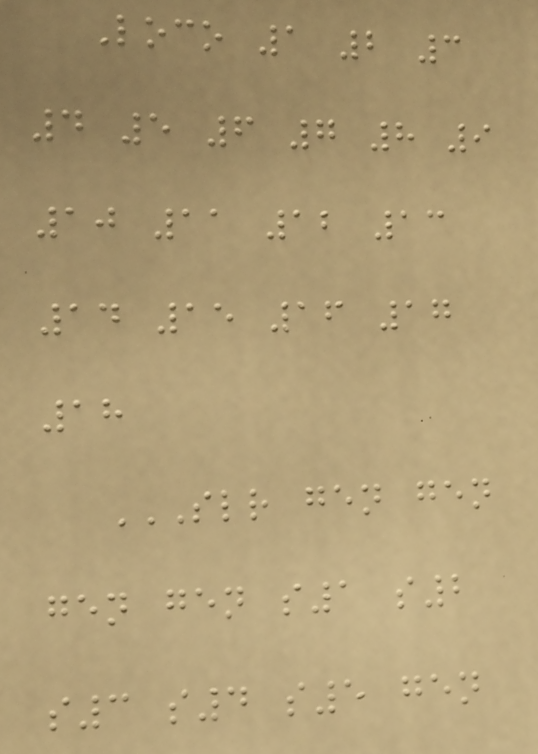Loco 1 2 3
4 5 6 7 8 9
10 11 12 13
14 15 16 17
18
SLR GEN GEN
GEN GEN S1 S2
S3 S4 S5 GEN
